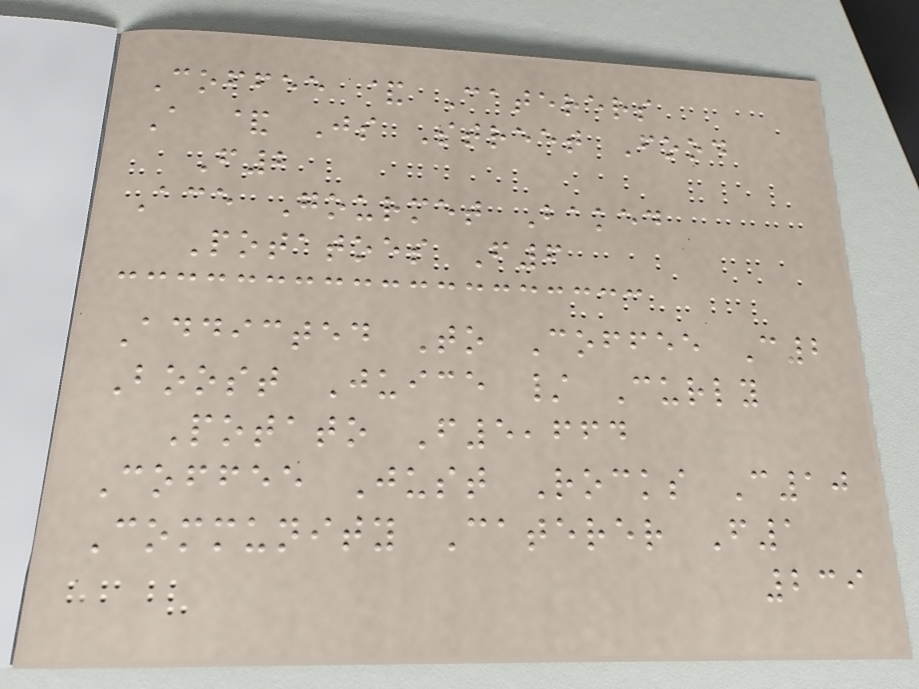Coffee & Caterers
A & Js Street Food
F2
Ace Gourmet Baked
Potatoes F6
Addicted To Coffee C2
Boost Juice / Curly
Potato F5,664
Coffee Just Rocks C10
Community Caterer F1
239
